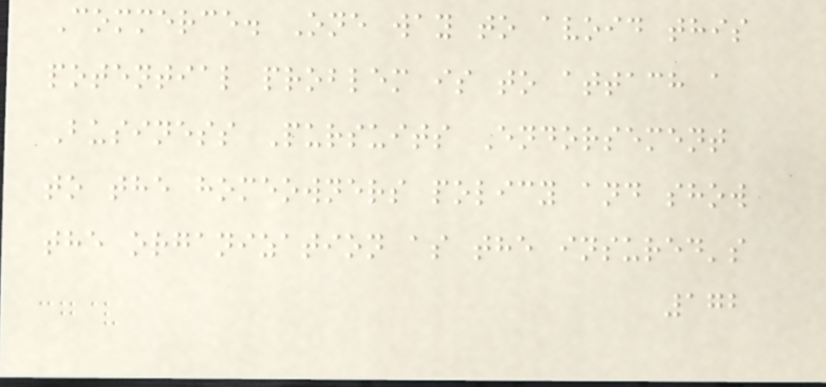Commerce. One way to avoid this
potential problem is to attach a
Business Pursuits Endorsement
to the homeowners policy and show
the organization as the insured's
172
